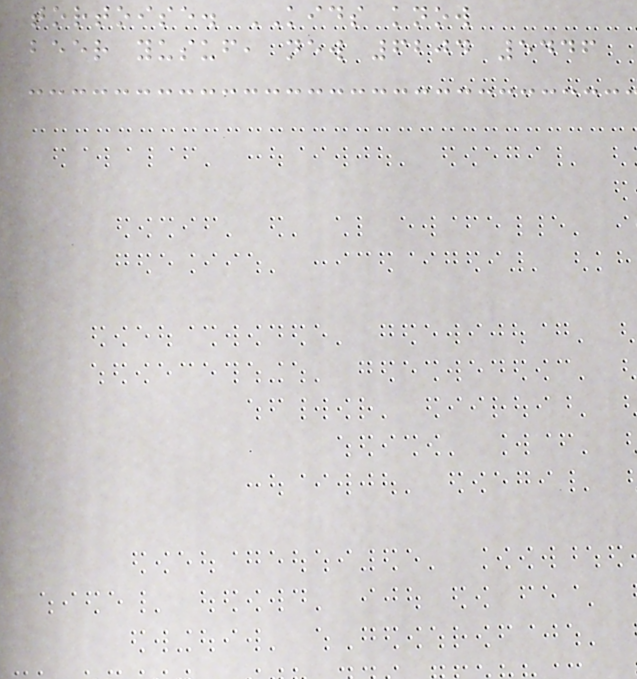tortoise. KIDS know
beer yusuf, new 6204 5446
